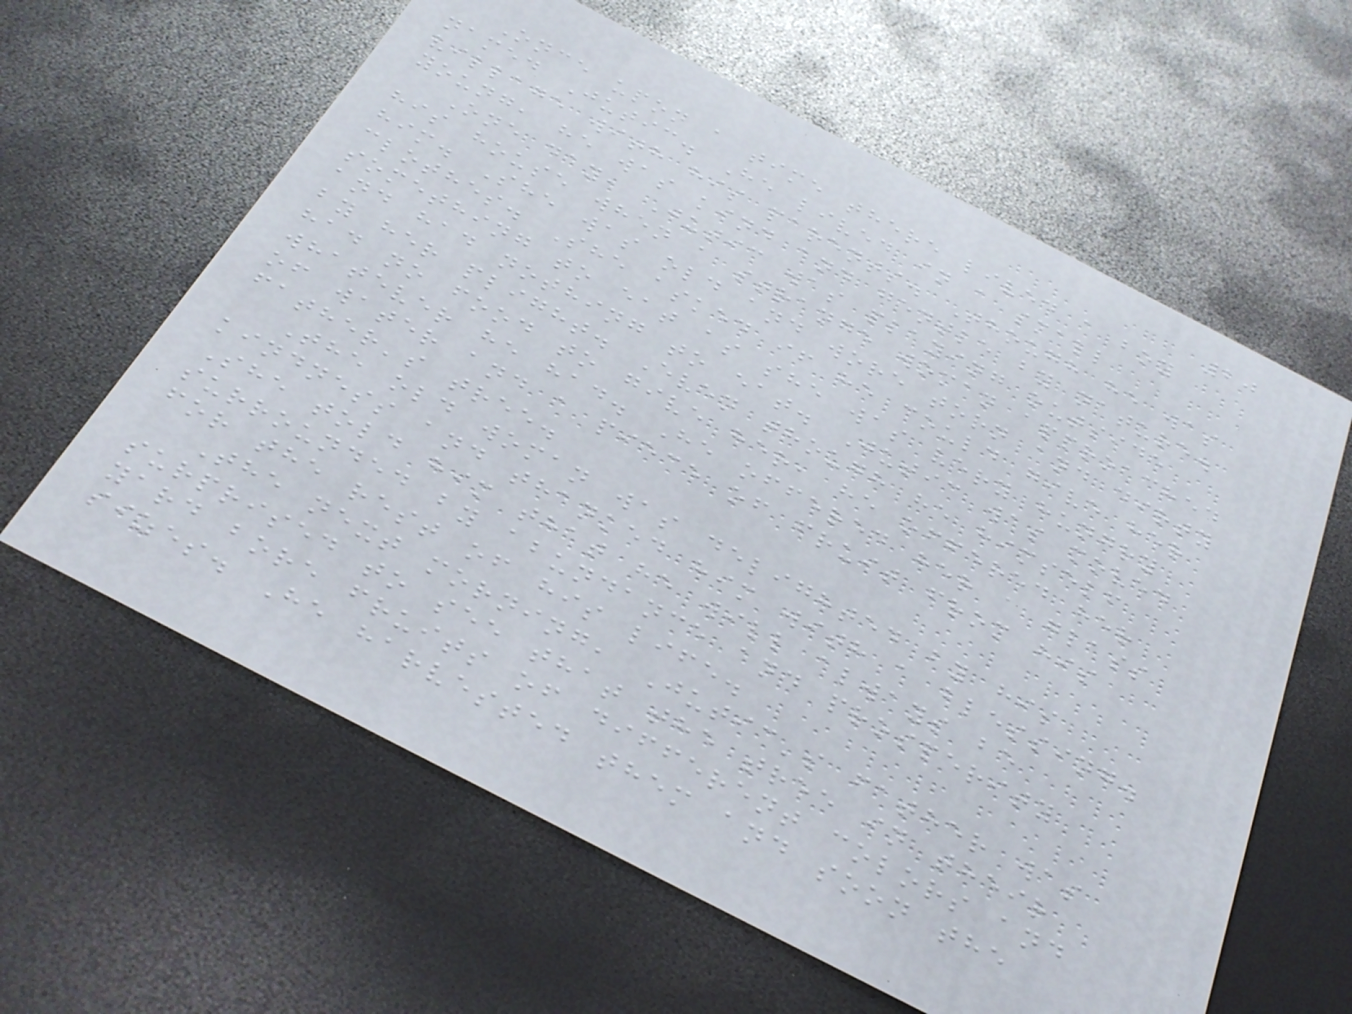20
Once upon a time there lived a boy
named Jutic. He lived in a small
village with his parents. Though he was
young, he was kind and gentle by nature.
One day, Jutic was playing outside
his house when a strange woman approached
him. She was old and wore torn and dirty
clothes. She asked if he could give her
something to eat as she was very hungry
and had nothing to eat. Jutic was moved
by her plight. Even though he himself
had no food to give her, he offered her
whatever he had. He offered her a glass
of water and a piece of fruit from his
father's tree.
The old woman was delighted by his
kindness and thanked him with a blessing.
She told him that he will always be
surrounded by abundance and prosperity
for the rest of his life.
The next morning, Jutic's father was
surprised to see that the tree in their
yard bore fruits of different colors and
sizes. He harvested them and soon the
